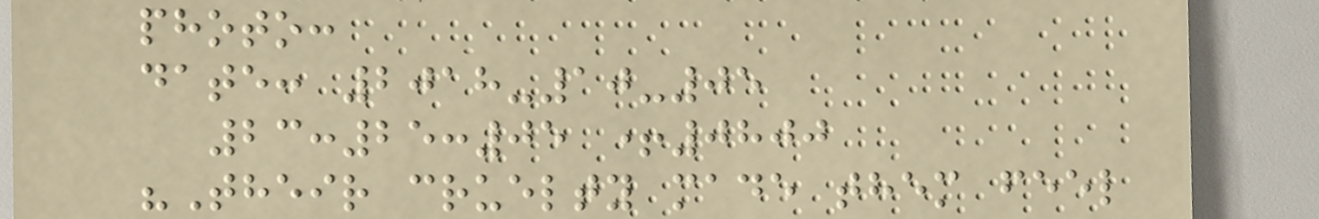photo:
date: 2018-10-05
23:25:05 +0800
"Their cruelty made them feel
